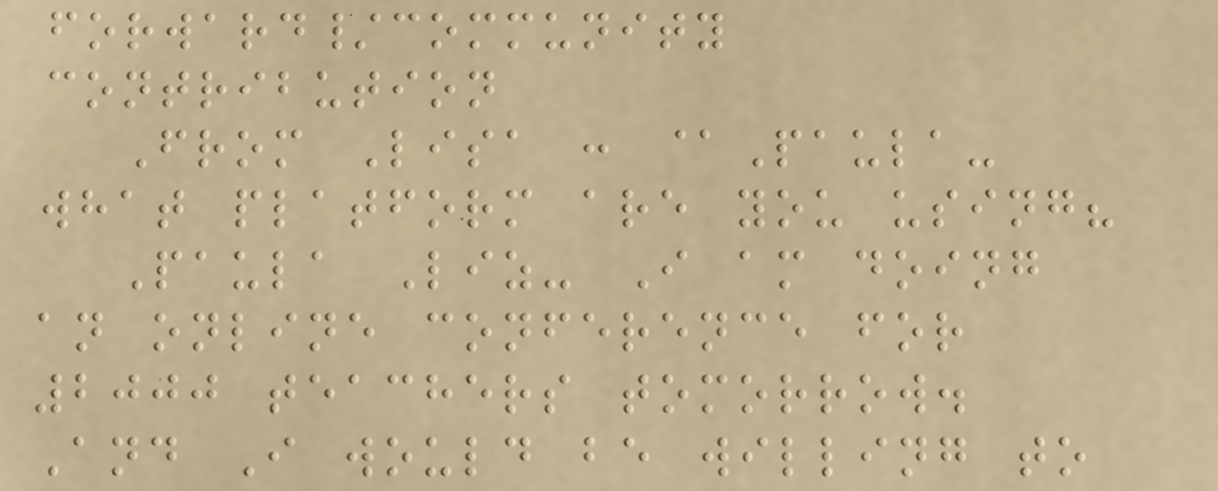forward/community
contribution
From Lisa : @Paula-
what platform are you using?
Paula Liz- I am doing
an online conference for
2000 teachers tomorrow.
And I would be willing to
